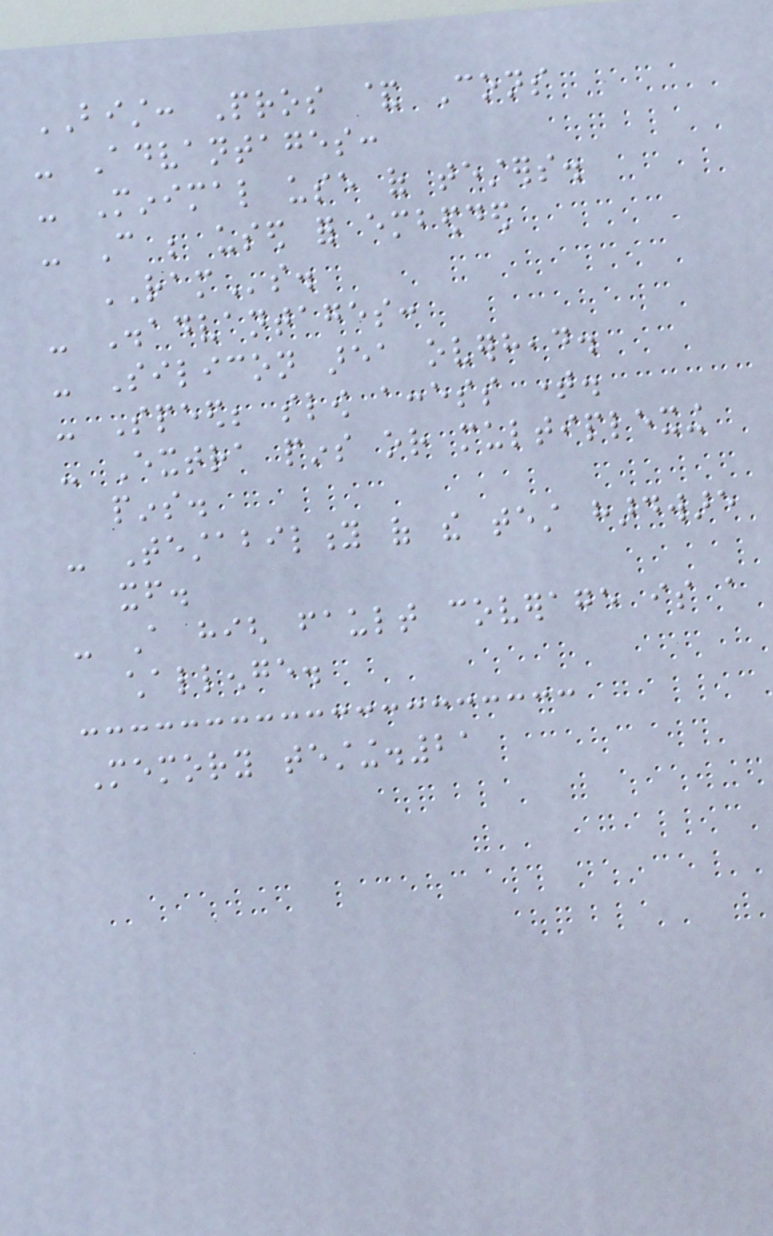BIST: Pros & Cons
- Advantages:
- Minimal use of testers.
- Can be used for embedded
RAMs.
- Disadvantages:
- Silicon area overhead.
- Speed; slow access time.
- Extra pins or multiplexing
pins.
- Testability of the test hardware
itself.
- A high fault coverage is a
challenge.
Memory testing.21
